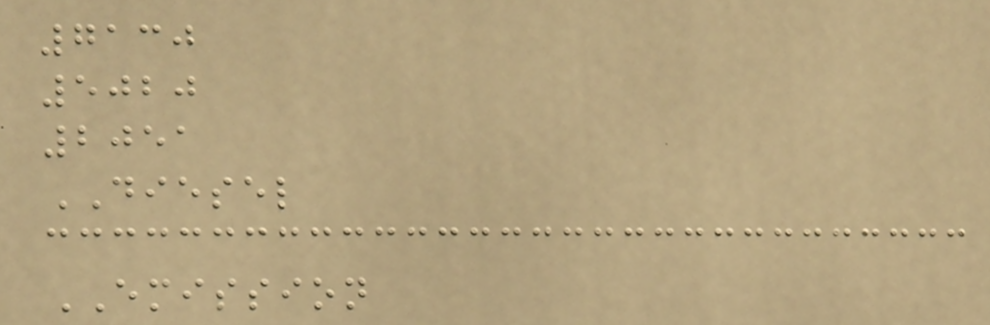7130
5020
2051
DIESEL
EMISSION
